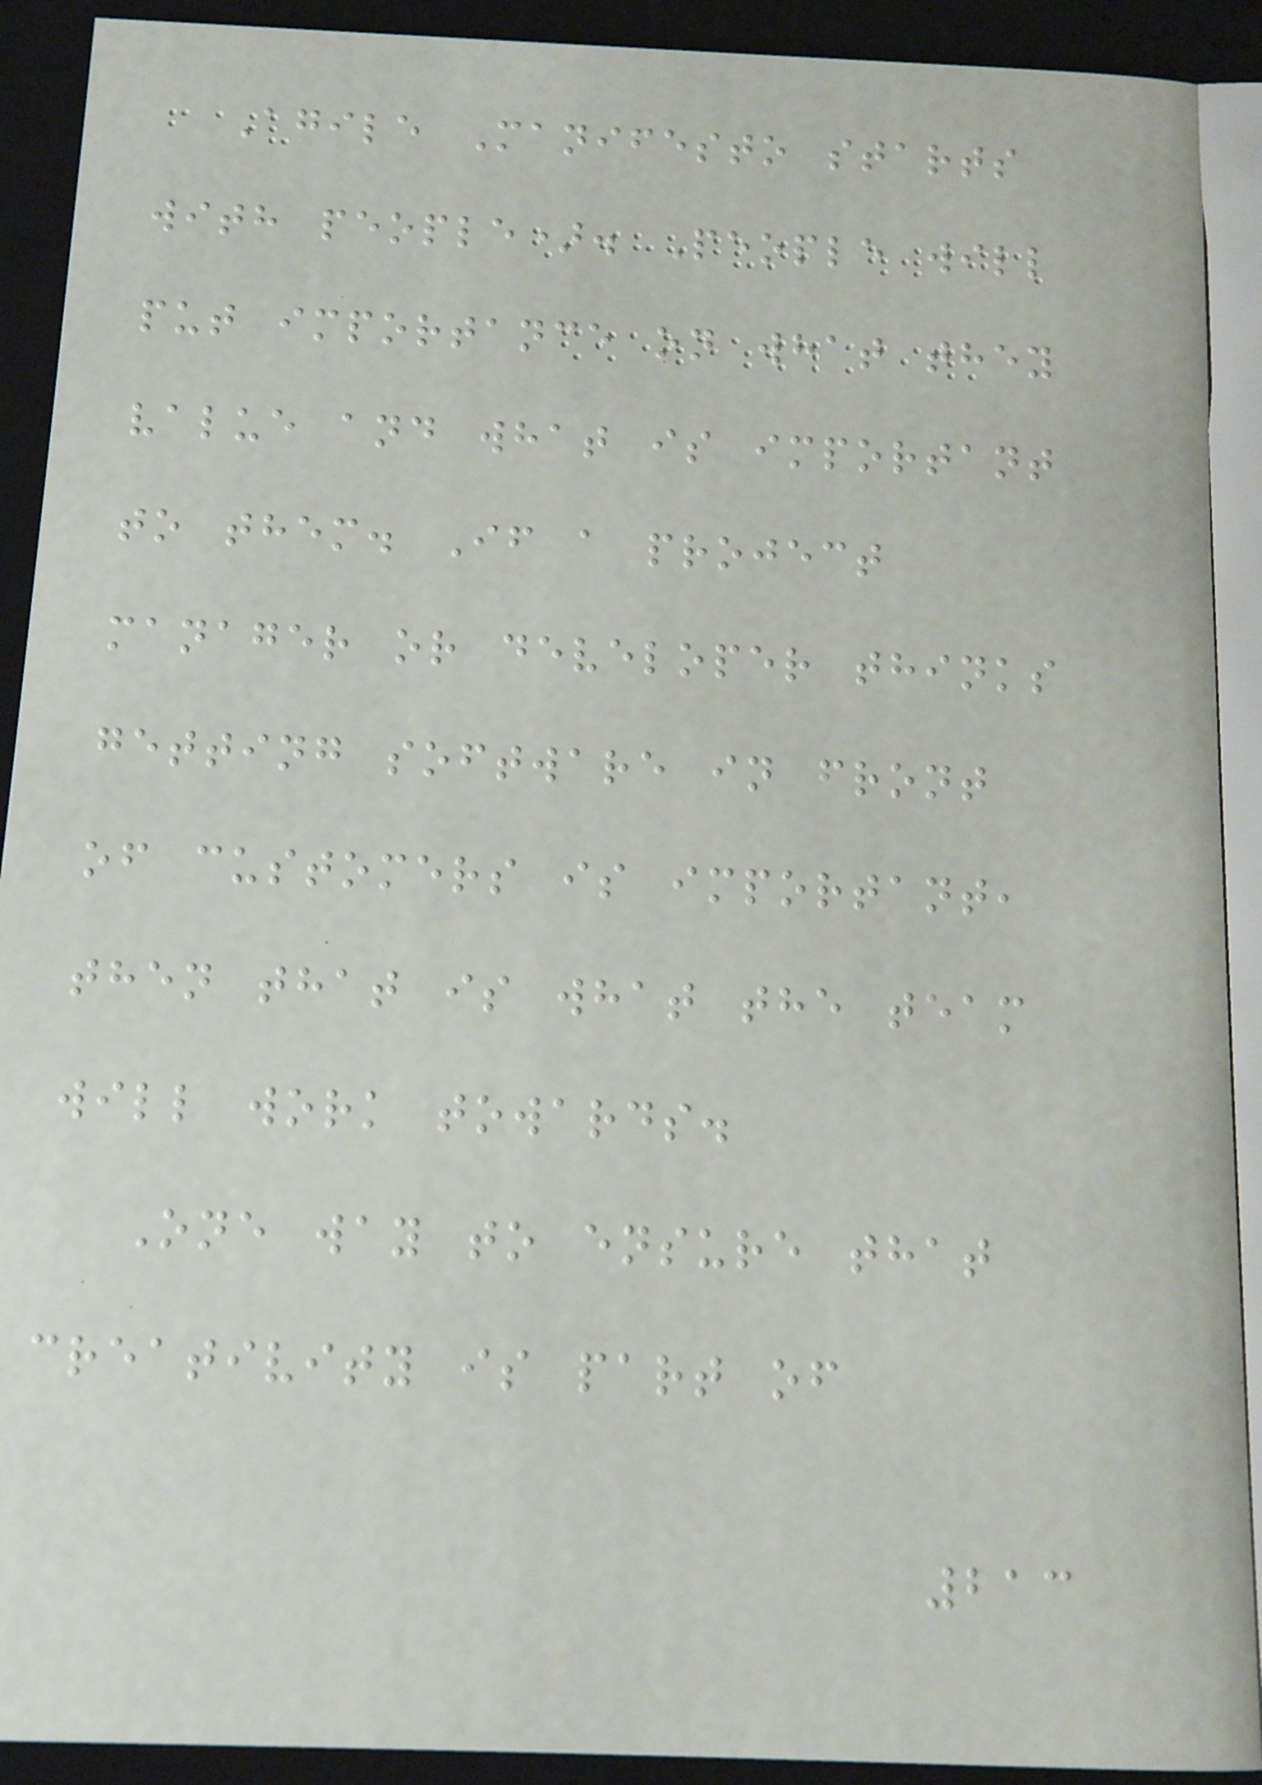Agile Manifesto starts
with people). People will
put importance on what they
value and what is important
to them. If a project
manager or developer thinks
getting software in front
of customers is important,
then that is what the team
will work towards.
One way to ensure that
creativity is part of
213
